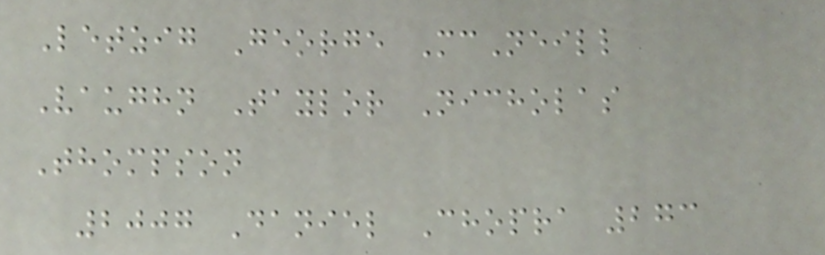Letzig George McNeill
Vaughn Taylor Nicholas
Thompson
2007 Daniel Chopra 273
